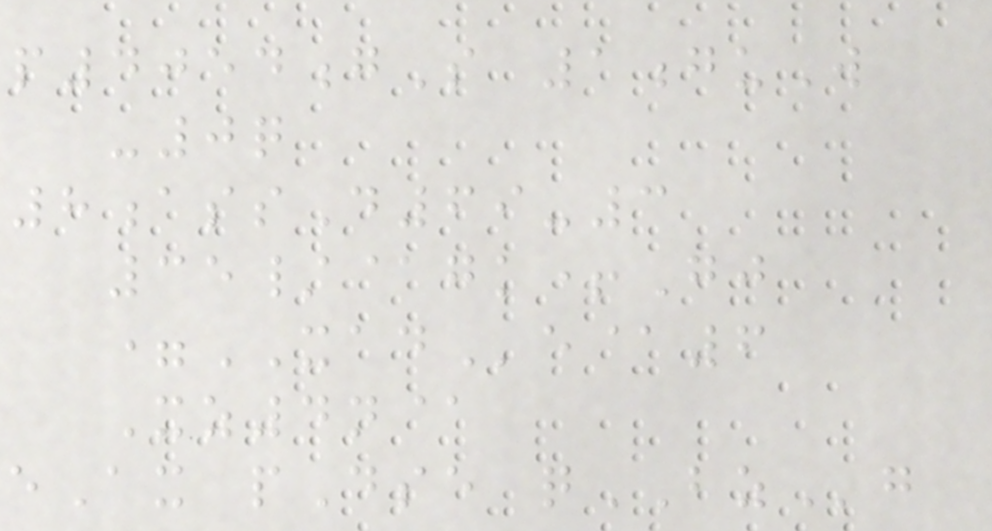p4054gS 1guW
-0q
8assD69-3
35/@gk+Gj
=XADe@6
Xz4n@
eAx pDse qBZg
